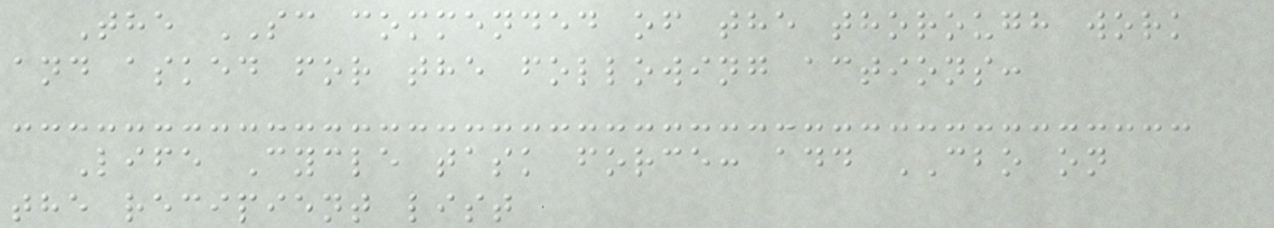The SC commended of the thorough work
and asked for the following actions:
Life Cycle task force: add CBO on
the recipient list
